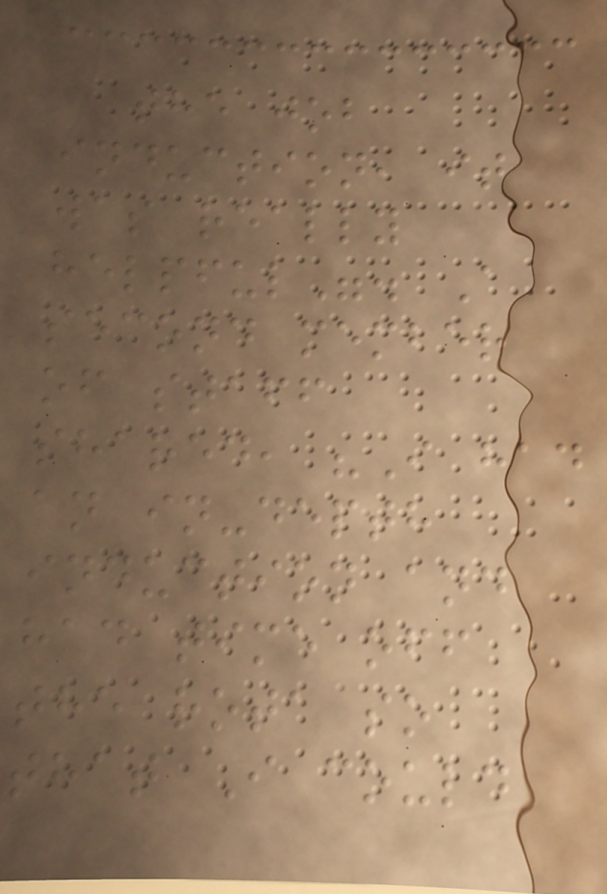the job
induction, it
was really
helpful". A
second member
of staff
shared, "I had
an in-depth
induction and
had time off
the rota so
that I could
